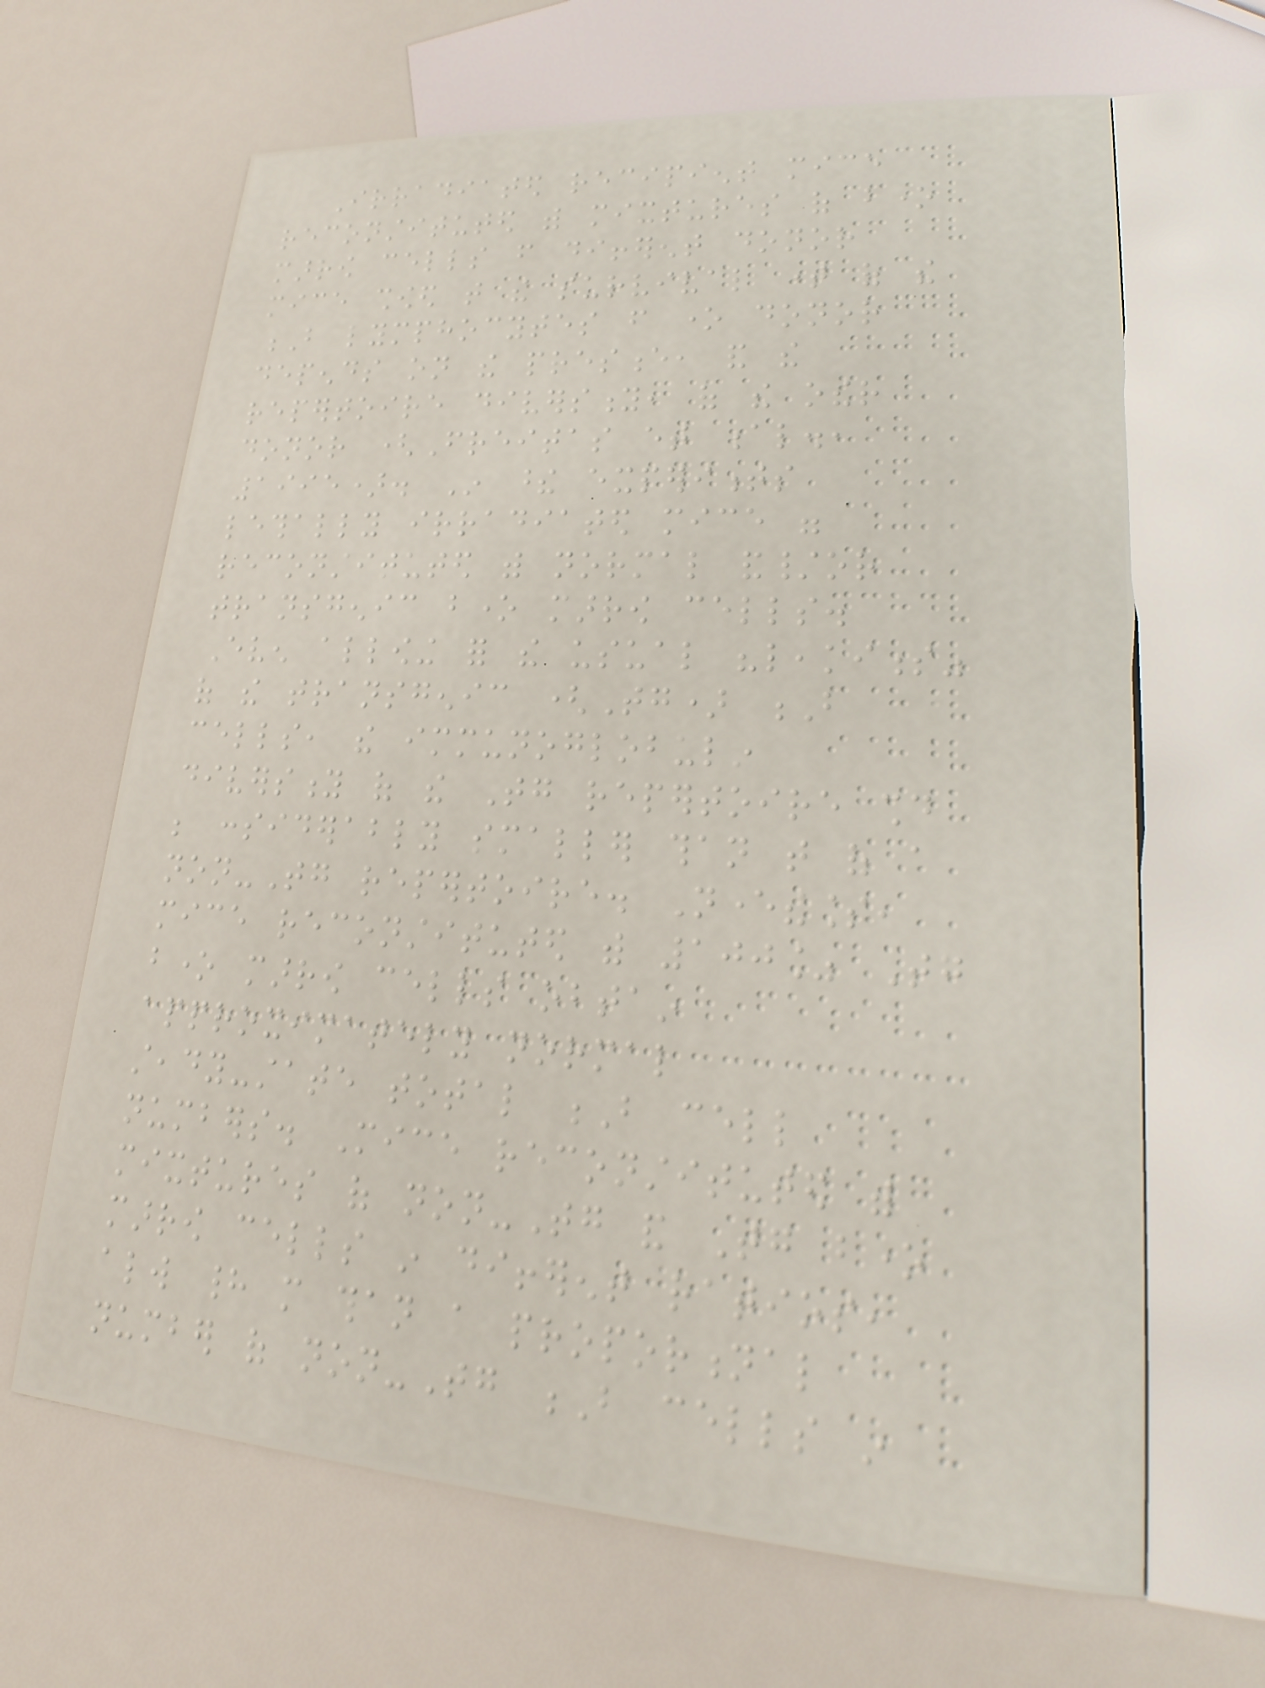Irradiated recipient mice
reconstituted with mixtures of bone
marrow cells from different donor
mice showed that the survival time of the
B lymphocytes from one donor
depends on the presence, and the
repertoire diversity, of the other
donor (Freitas et al.,
1995). In these experiments
lethally irradiated mice were
reconstituted with normal and/or
transgenic bone marrow cells.
Even allowing for the usual "leakiness"
of the transgenic (Tg) B
cells, the immunoglobulin
diversity of the Tg repertoire should
be considerably smaller than that of a
non-Tg repertoire. Nevertheless,
mice reconstituted with 100% Tg
bone marrow cells obtain
approximately normal
steady-state total B cell
numbers. Mice reconstituted with
mixtures of non-Tg and Tg bone
marrow cells in different ratios,
always had more than a proportional
number of non-Tg B cells in
